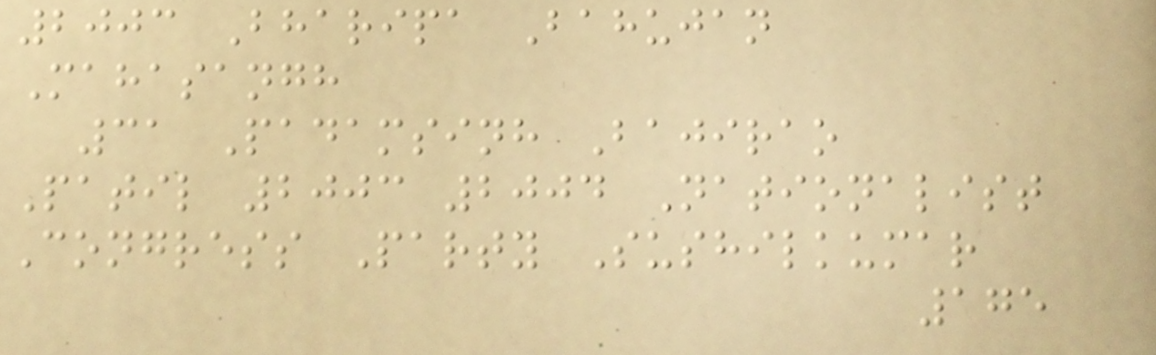2003 Bharipa Bahujan
Mahasangh
31 Padamsinh Bajirao
Patil 2003 2004 Nationalist
Congress Party Sushilkumar
175
